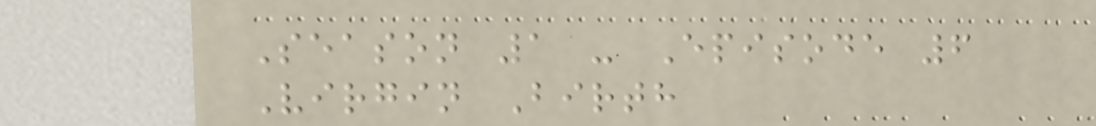Season 1 - Episode 6
Virgin Birth
